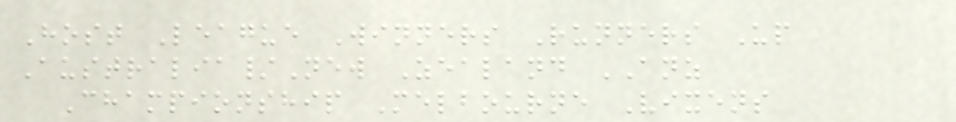Host League Winners Runners Up
Australia/New Zealand ANZ
Championship Melbourne Vixens
